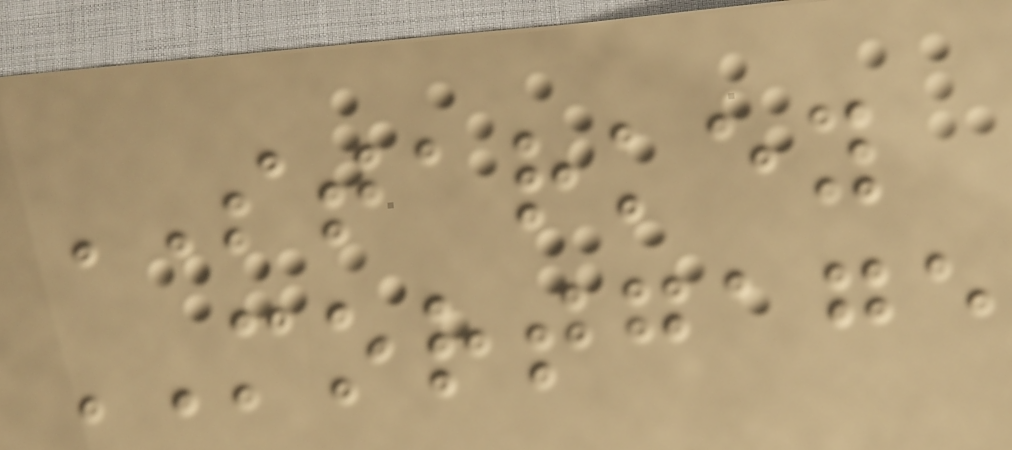STARKEY
MORTGAGE
